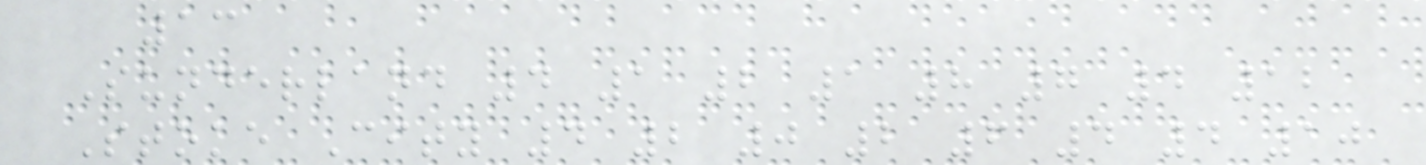13
Sunderland 4 1 2 1 8 7 4 12
Stoke City 4 2 0 2 6 4 4 10
